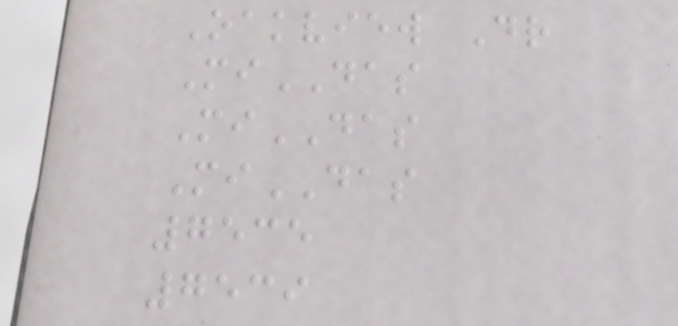Oakview Dr
MiDAS
MiDAS
MiDAS
7535
7539
